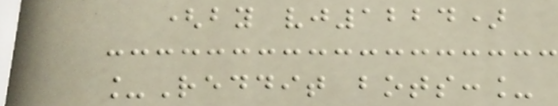(by vj1224)
_Reddit bots:_
